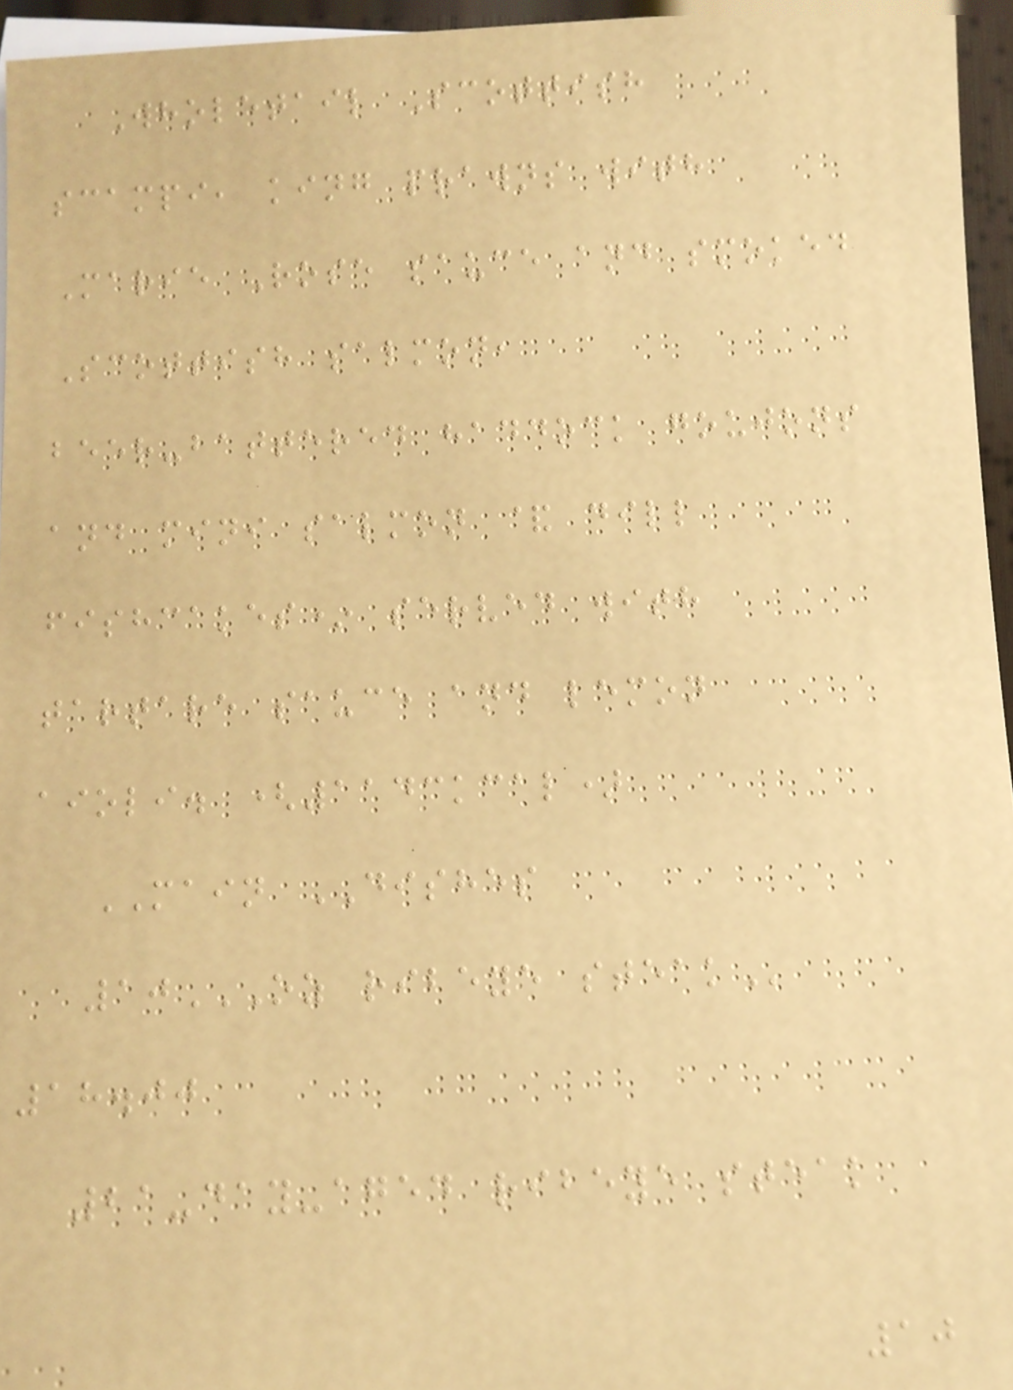Wholetail Scottish
scampi, king prawns with
Marie Rose sauce and smoked
Scottish salmon,
beer-battered haddock goujons
and mini salmon & dill
fishcakes* served with
tartare sauce and lemon
aioli. (1143kcal)
MAIN DISHES
10OZ RIBEYE STEAK
18.00
21-day-aged ribeye steak
10
